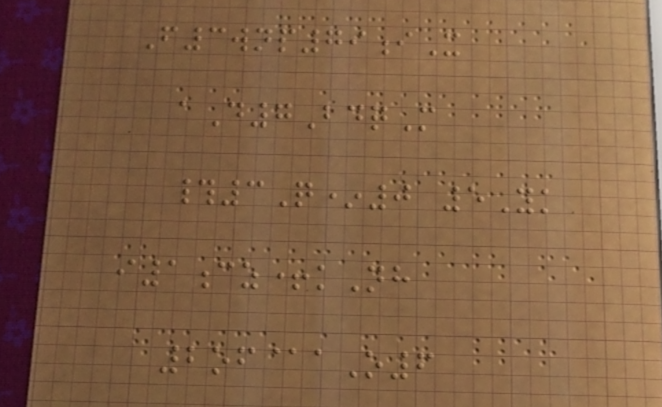F3wnp79iX
aD7BdqM
#3Q*0 5Yk
i1cz+kNh
2of@aO6
